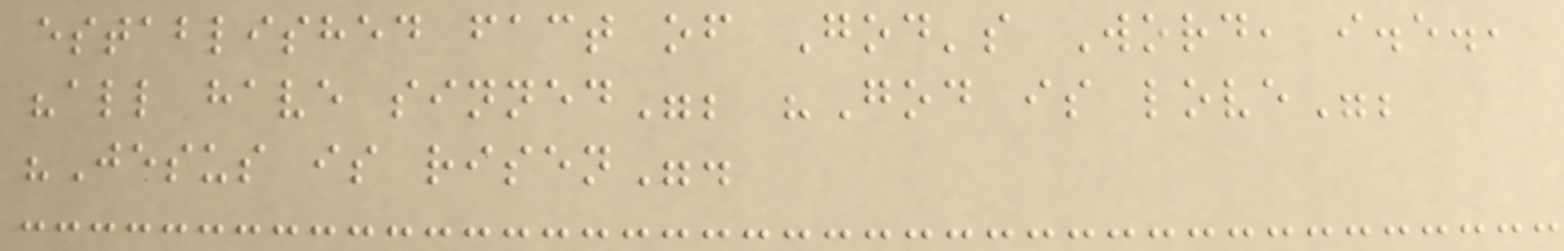established fact of God's Word, i.e.,
"all have sinned"; "God is love";
"Jesus is risen".
